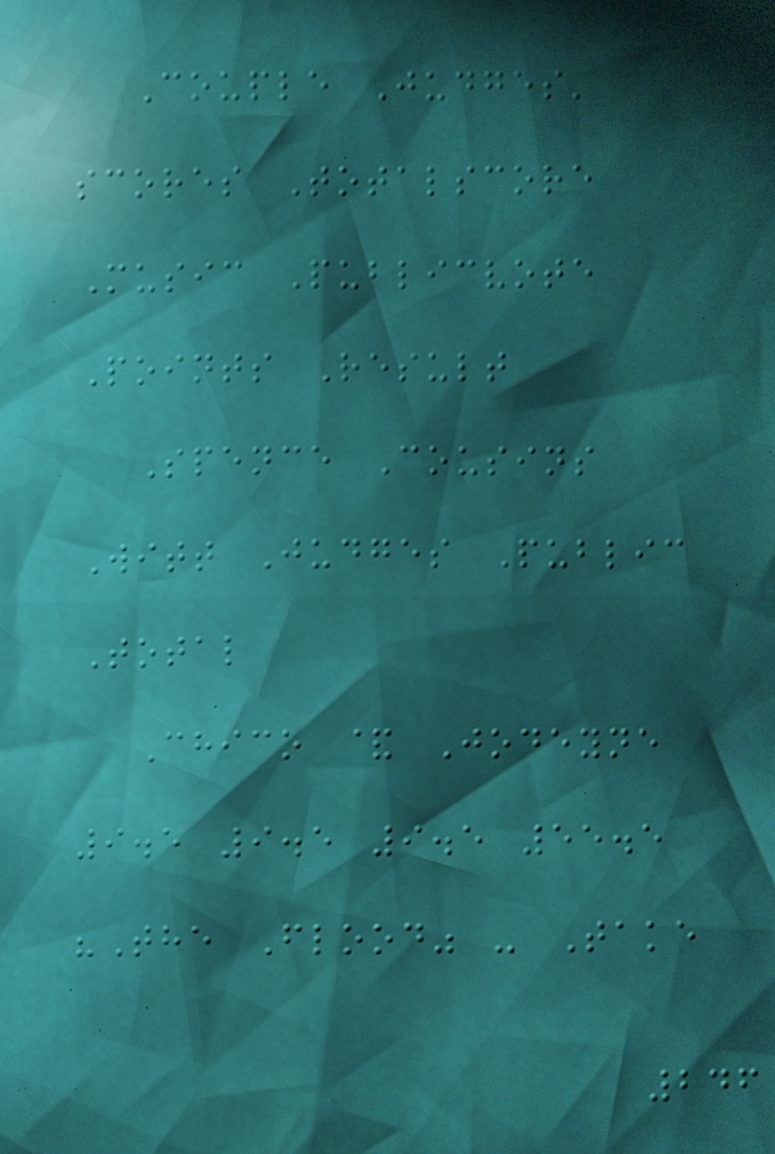Couple Judges'
scores Totalscore
Music Publicvote
Points Result
Spence Cousins
Witt Judges Public
Total
Chico & Jodeyne
9.5 9.5 9.5 55.5
"The Flood" - Take
246
